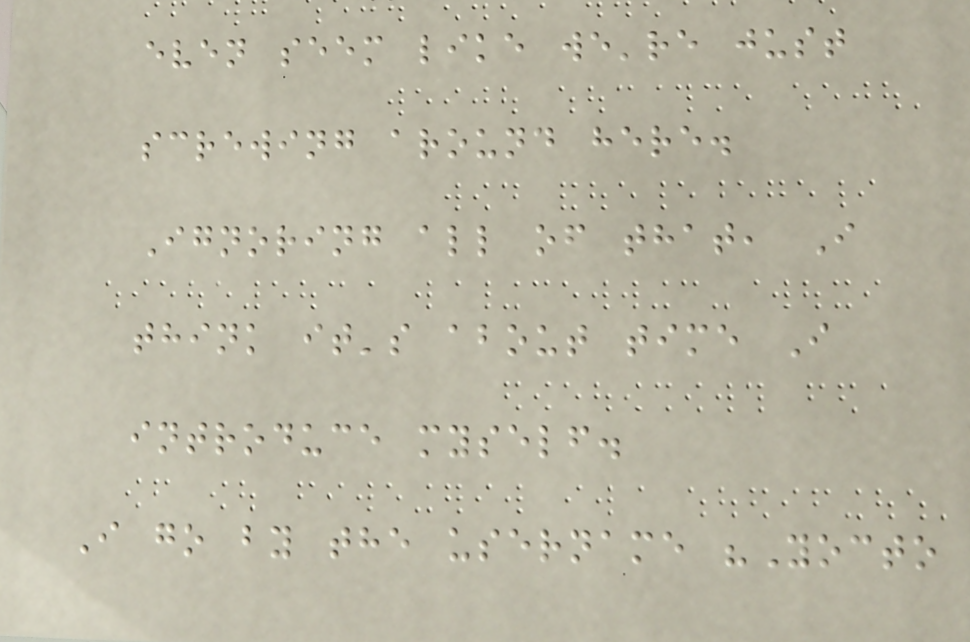even seem like we're just
screwing around here.
Ignoring all of that, I
think it's about time I
introduce myself.
I go by the username "Yocto
